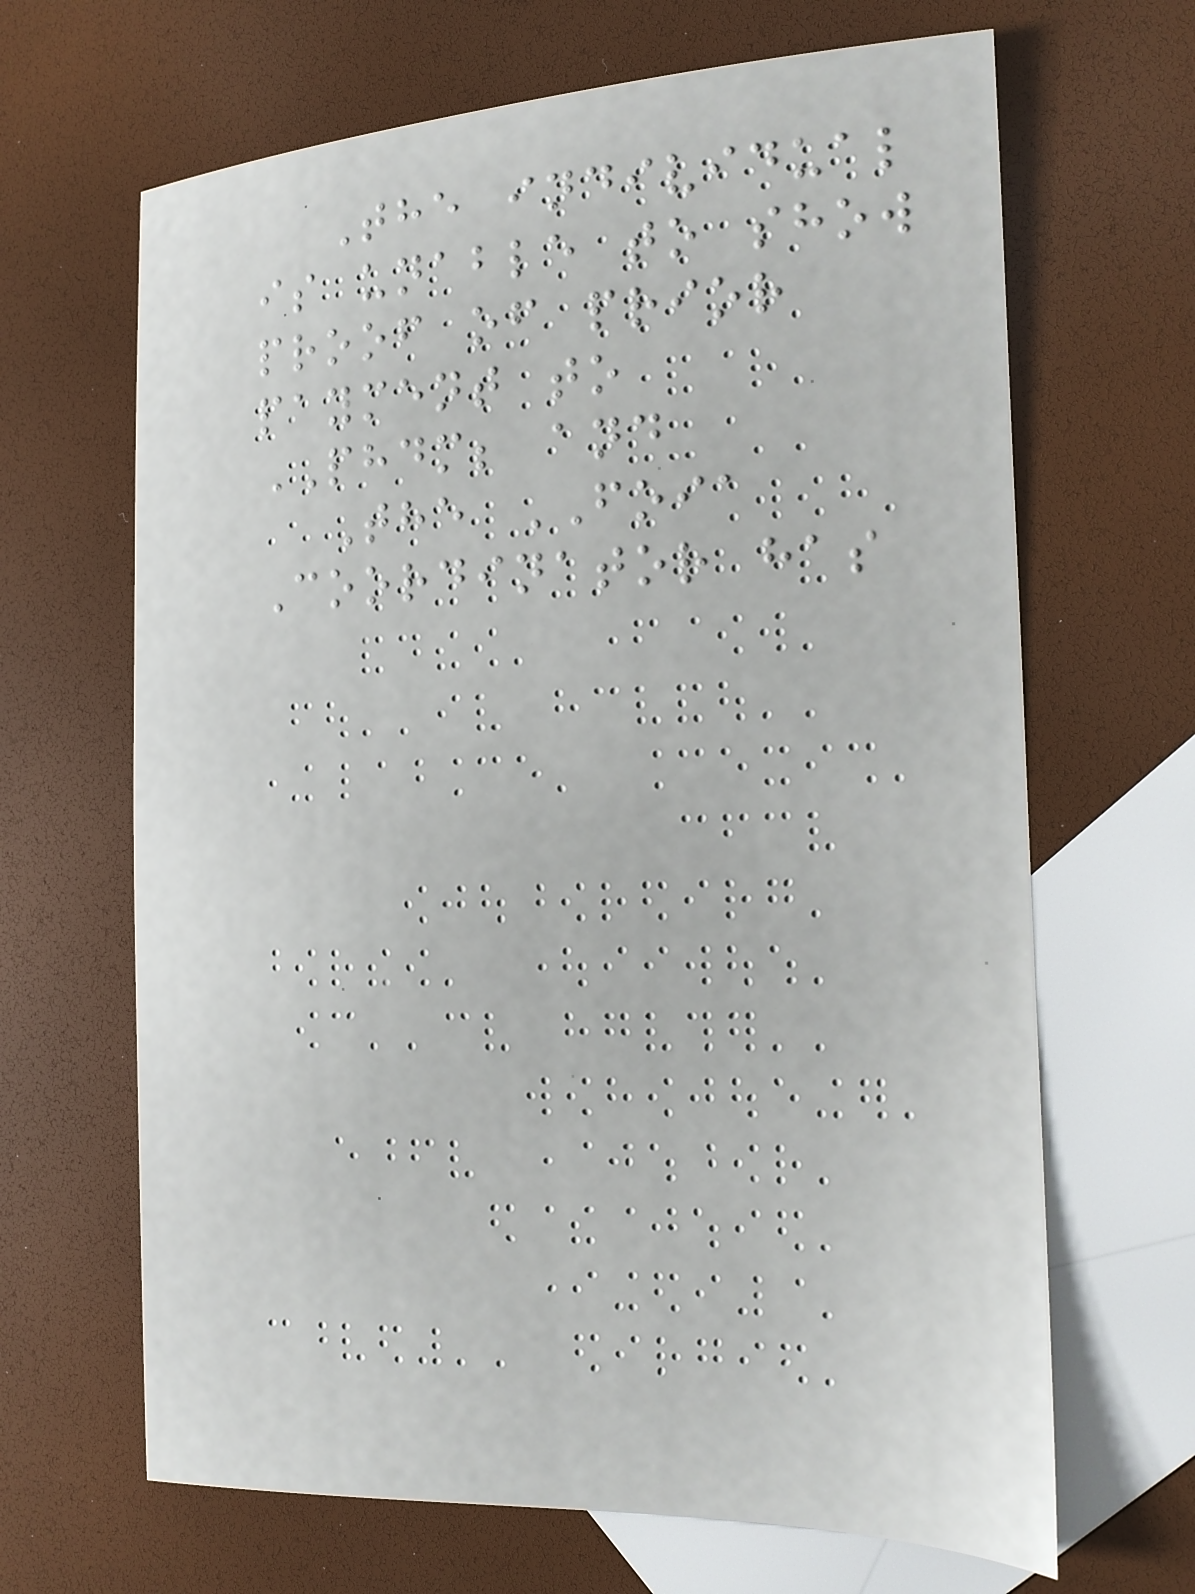The individual
is unable to show
proof of prior
payment to
PHDM; and
The FOIA
Coordinator has
